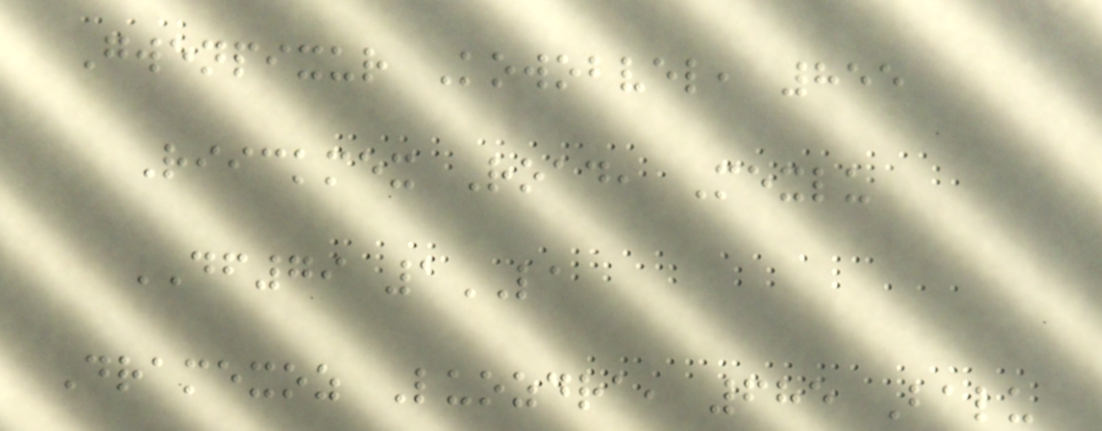Gwenpixur Kowobvel, 855
Riickmex Road, Mexlu
DF79 1LA
Dramexoz Luozdra, 685 Balu
